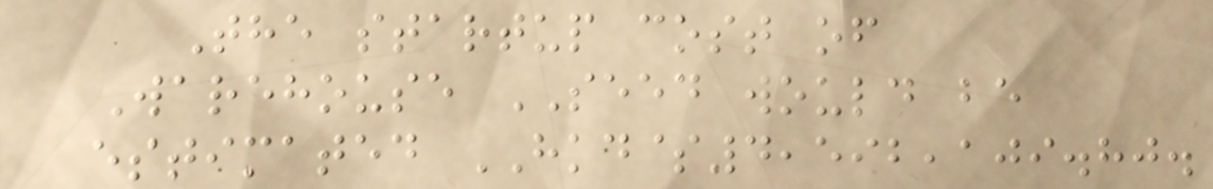The startup cost of
Warehouse SEED would be
estimated HKD$4,592,109.80.
